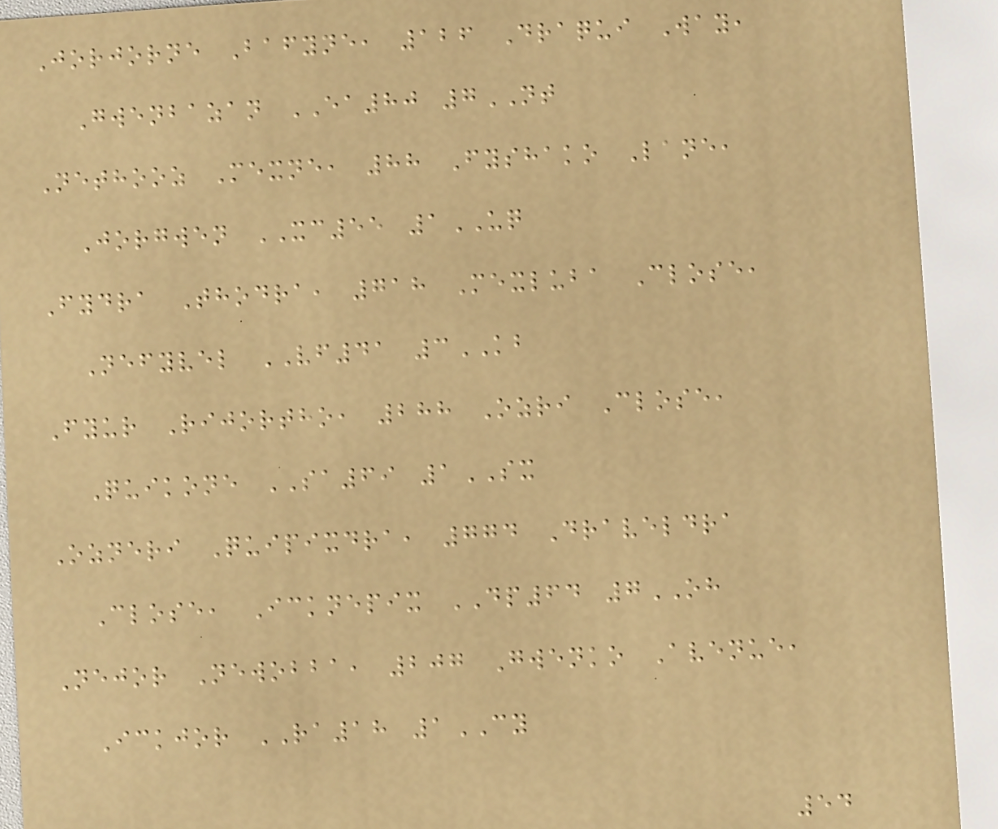Jorjorne Bafyne, 126 Draqui Way,
Gwenbazan EA80 7NT
Nethooz Mexne, 88 Fyshako Lane,
Jorgwen XC55 1UQ
Fydra Thodra, 718 Mexluba Close,
Nefyvel VF41 3KB
Fyur Rijortho, 288 Ozri Close,
Quikone SA69 1SX
Ozneri Quipixdra, 774 Draveldra
Close, Icknepix DP64 7OH
Nejor Newobba, 207 Gwenko Avenue,
Ickjor RA18 1CY
54
